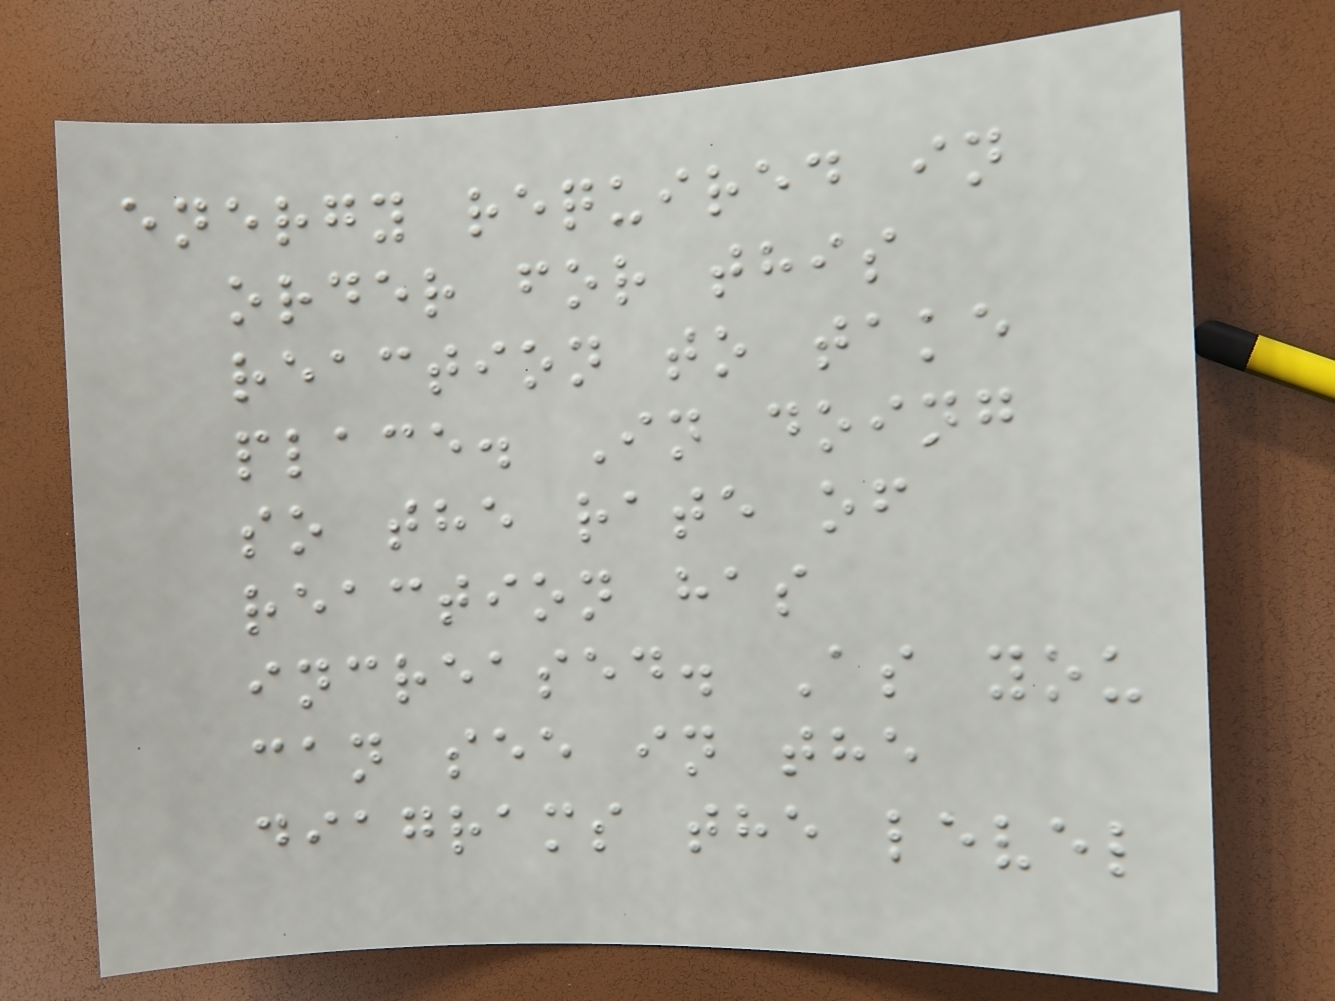energy required in
order for this
reaction to take
place. In doing
so the rate of
reaction has
increased. As you
can see in the
diagrams the level
